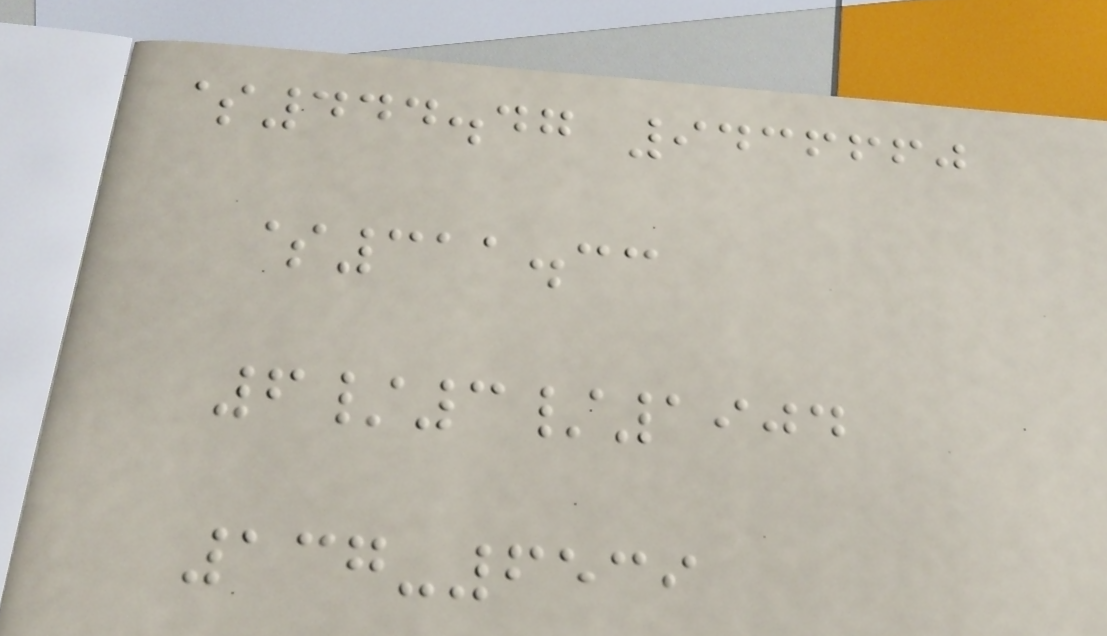$444.47 9436660
$311.33
6/3/1904
137-6539
